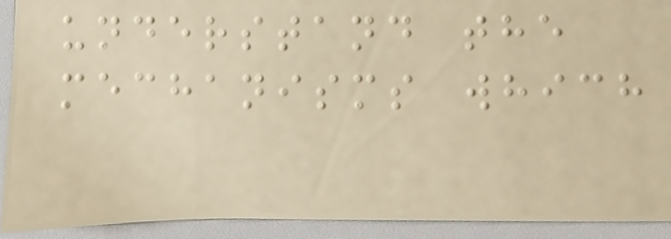understand the
mechanisms which
